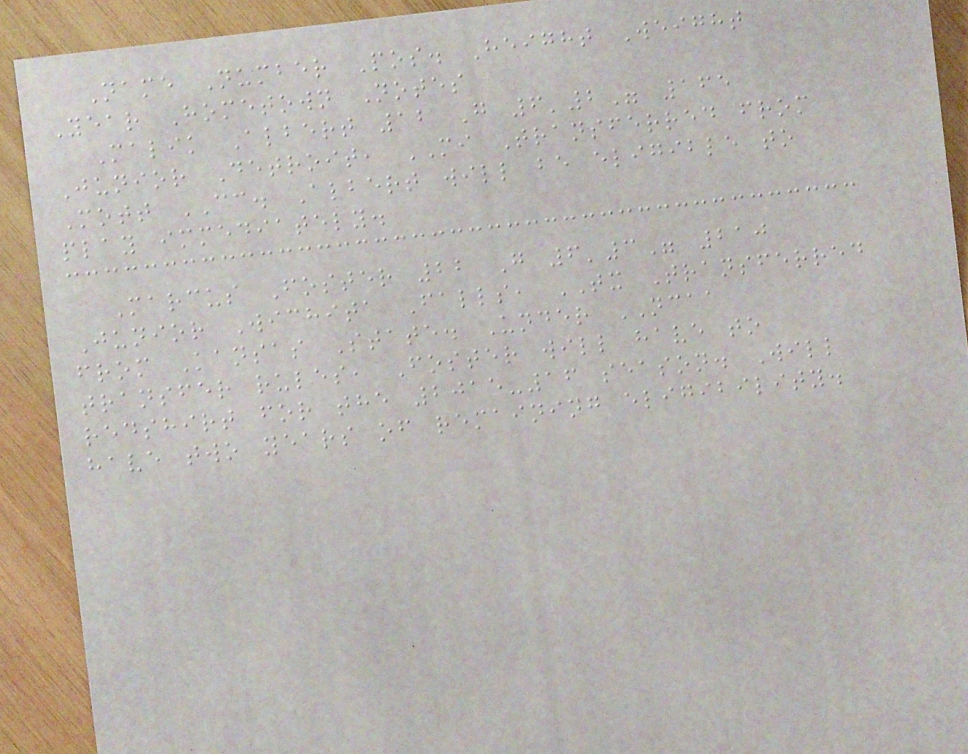Name Number Pos. Height Weight
Year Hometown Notes
Malik Albert 12 G 6'2" 165
Junior Detroit, MI Transferred from
Mott CC. Albert will be eligible to
play immediately.
Marcus Foster 22 G 6'3" 210
Junior Wichita Falls, TX Transferred
from Kansas State. Under NCAA
transfer rules, Foster will have to
redshirt for the 2015-16 season. Will
have two years of remaining eligibility.
